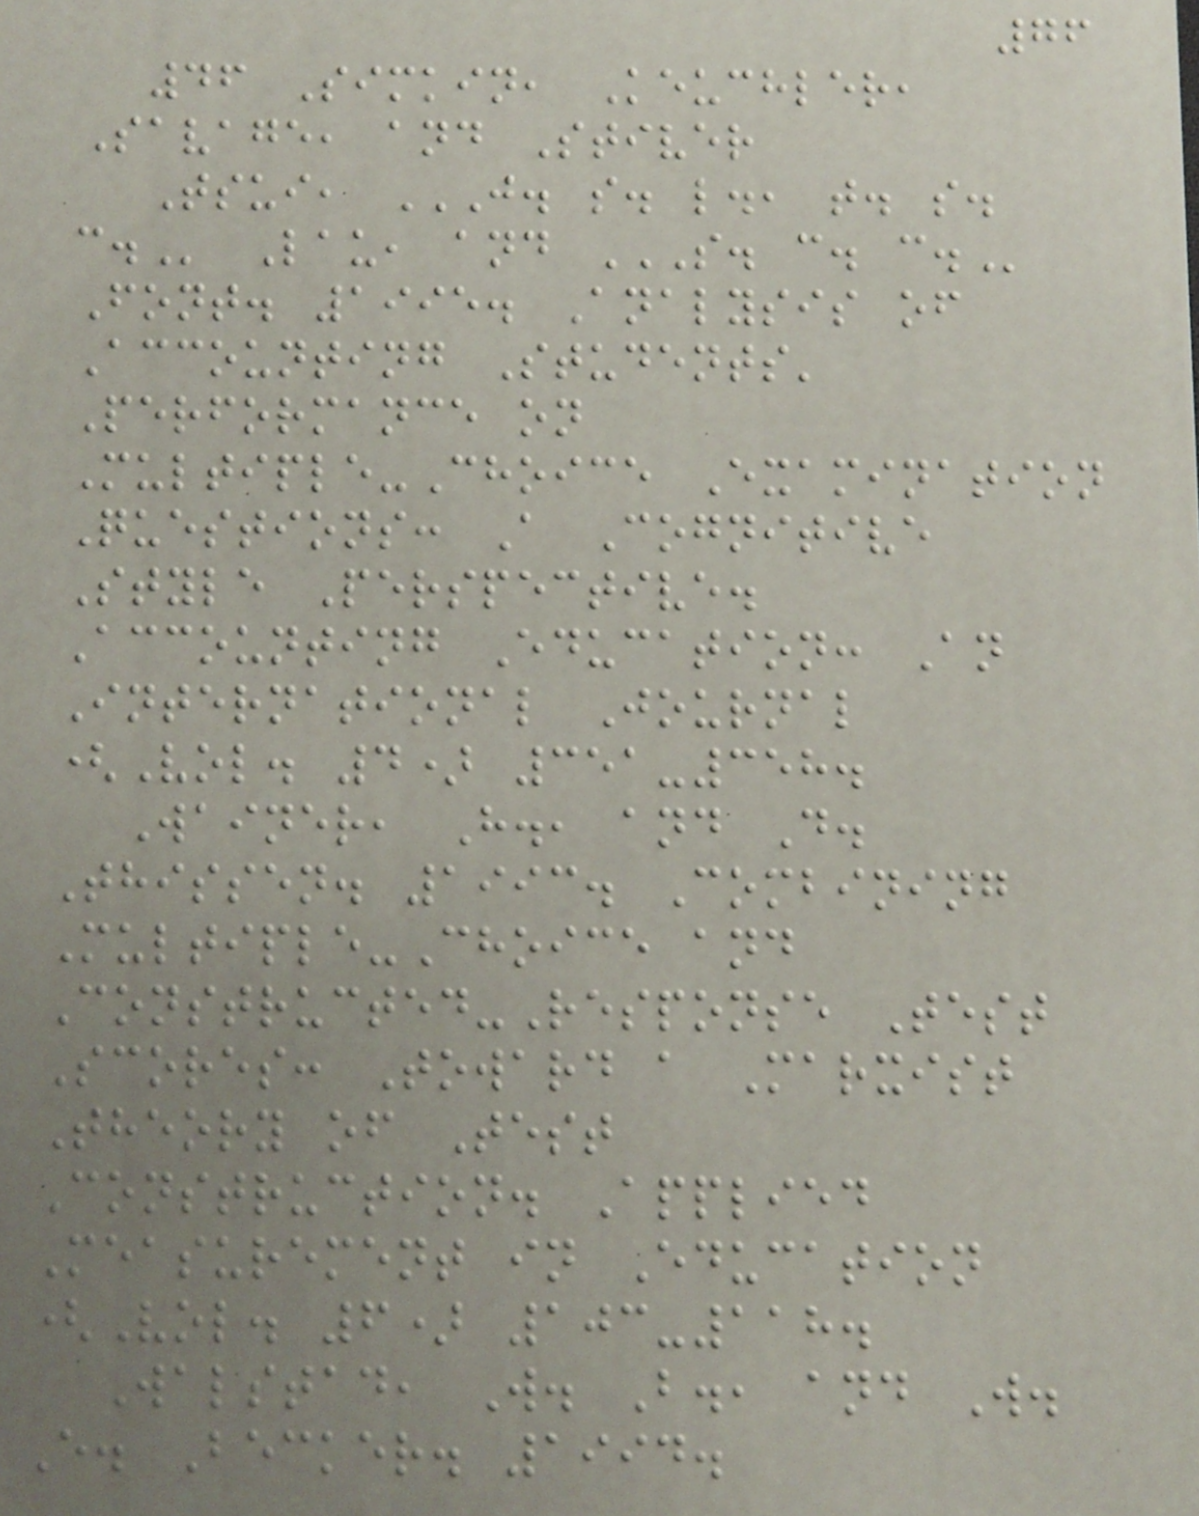76
46 Simkin, Keuchler,
Savage, and Stiver
Tsui, J. S. L., T. S.
C. Lau, and S. C. C.
Font. 1995. Analysis of
Accounting Students'
Performance on
Multiple-Choice Examination
Questions: A Cognitive
Style Perspective.
Accounting Education: An
International Journal
(Vol. 4) 351-358.
Wainer, H., and D.
Thissen. 1993. Combining
Multiple-Choice and
Constructed-Response Test
Scores: Toward a Marxist
Theory of Test
Construction. Applied
Measurement in Education
(Vol. 6) 103-118.
Walstad, W. B., and W.
E. Becker. 1994.
